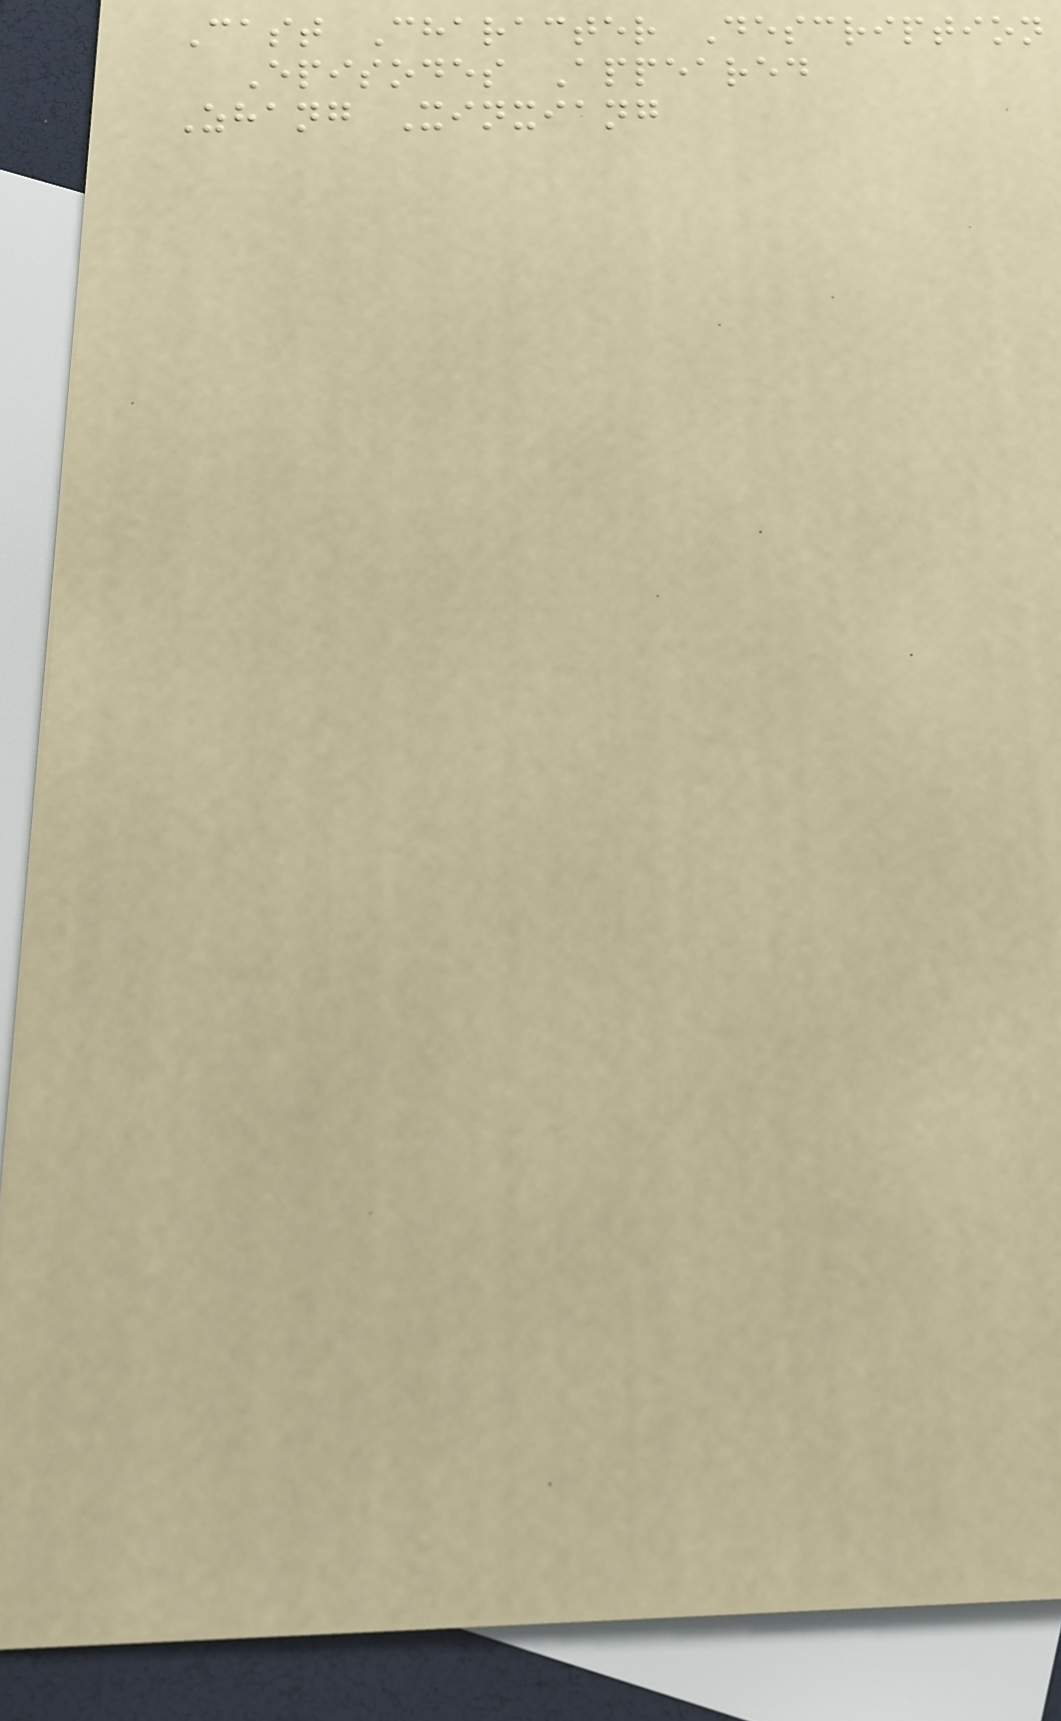Cast Character Description
Episodes Appeared
Zhang Xinxiang
